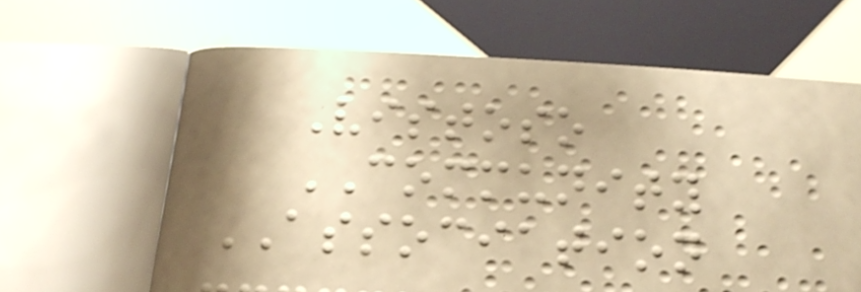Vistoso
COMMUNITY
ASSOCIATION
